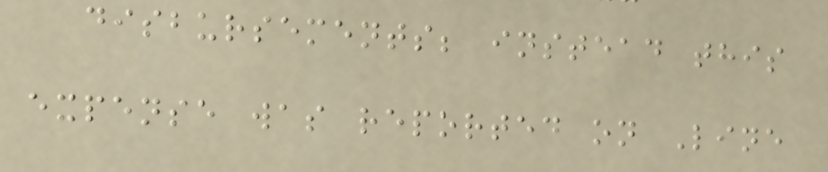disbursements; instead this
expense was reported on Line
